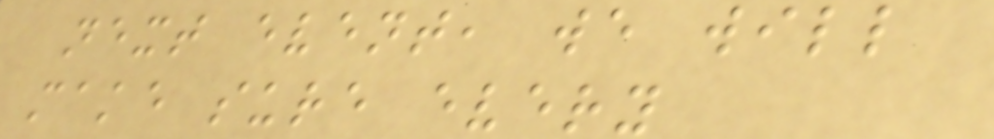next event, we will
make sure every
